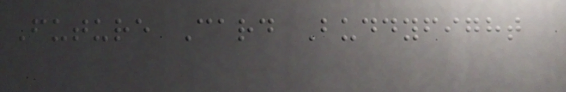Future Card Buddyfight
